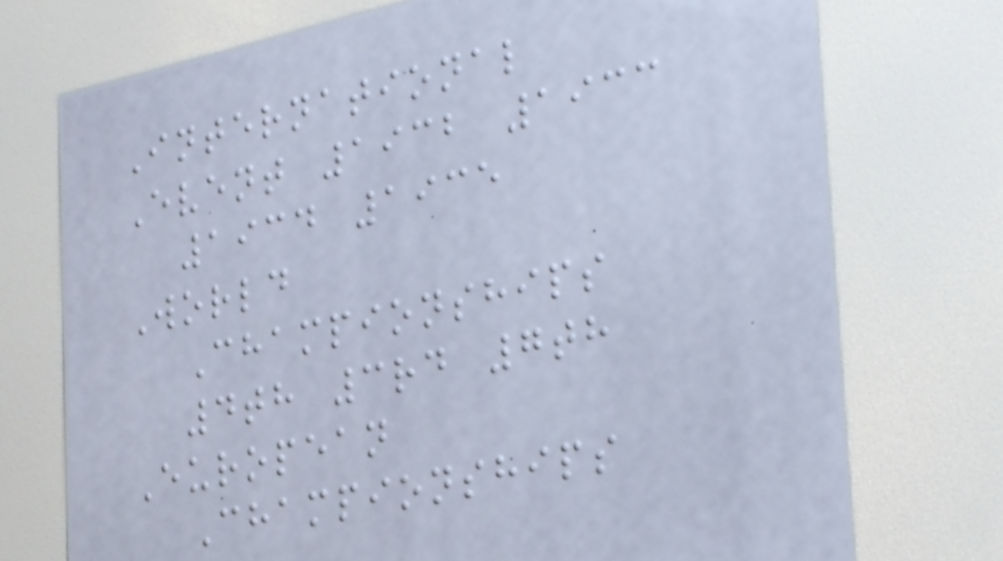International
Event 1932 1933
1934 1935
World
Championships
4th 3rd 7th
European
Championships
